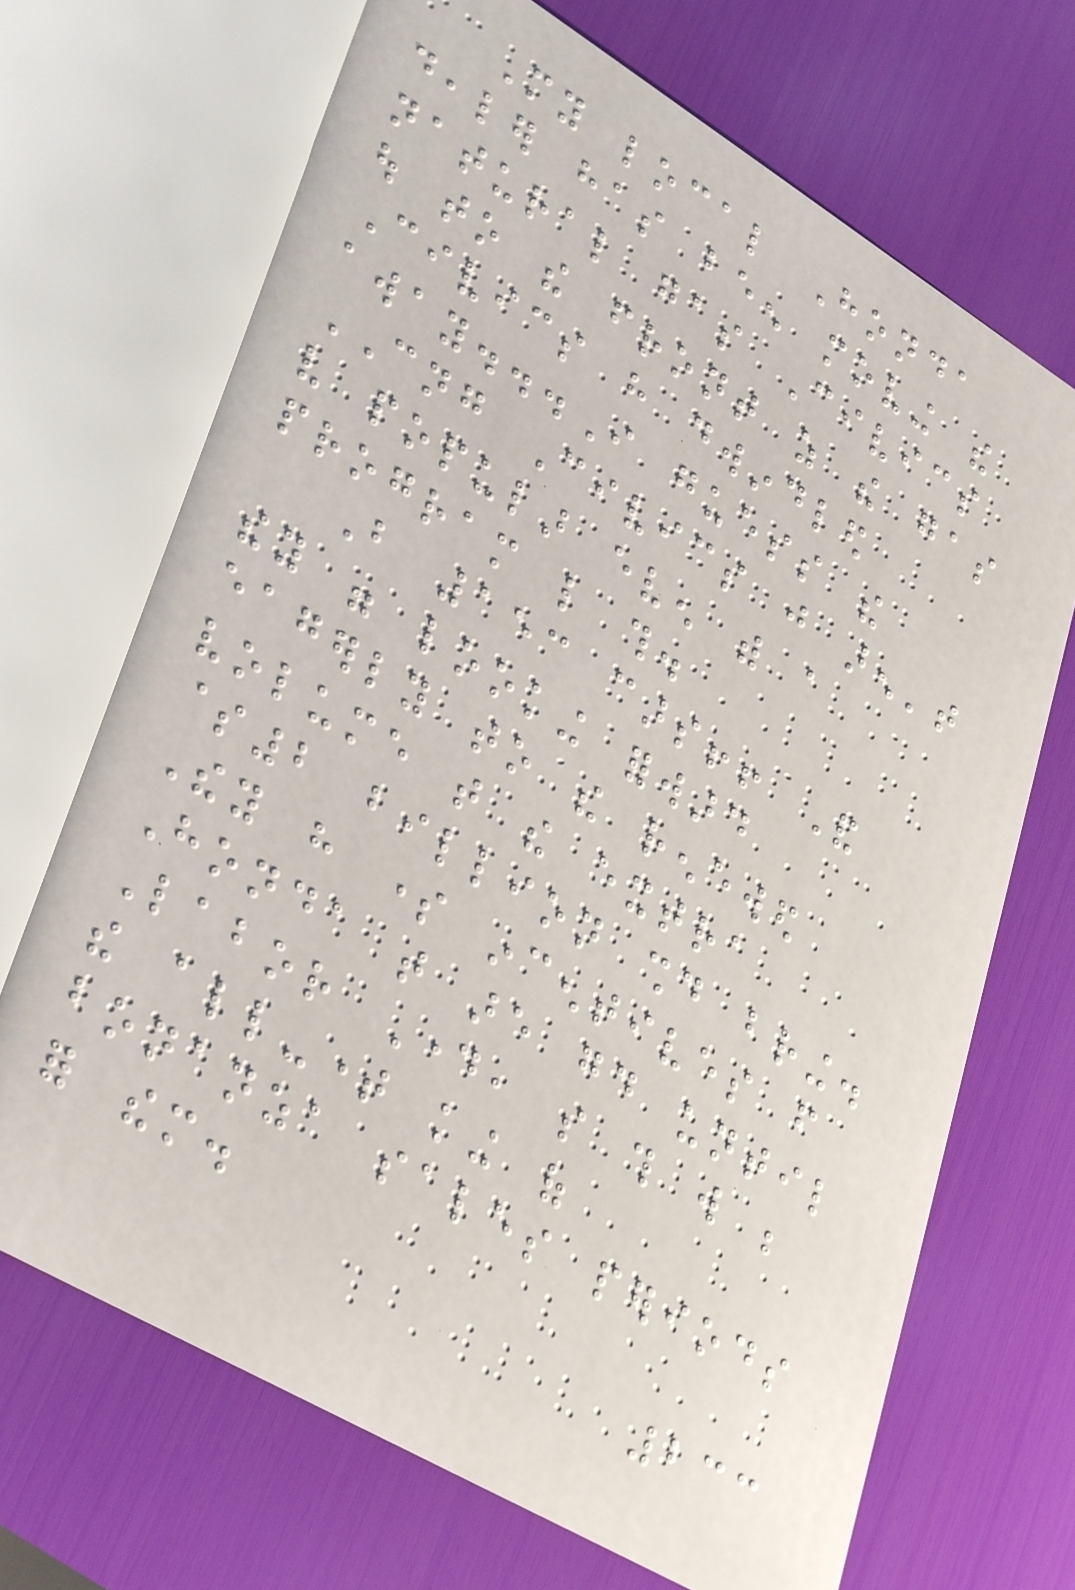My local Honda
dealer has been moving the
natural gas Civics
out to the front as the gas
Civics have dwindled
away...I guess the
CNG Civics just aren't
very popular even with a
program like this.
But 153 cars!! And
they were looking forward
eagerly to the renewed
volume that the extra
$2 billion should bring.
They have some incentives from
Honda that are good until
Labor Day, so this will be
the all-time king of
bonanza sales periods
for them.
233
